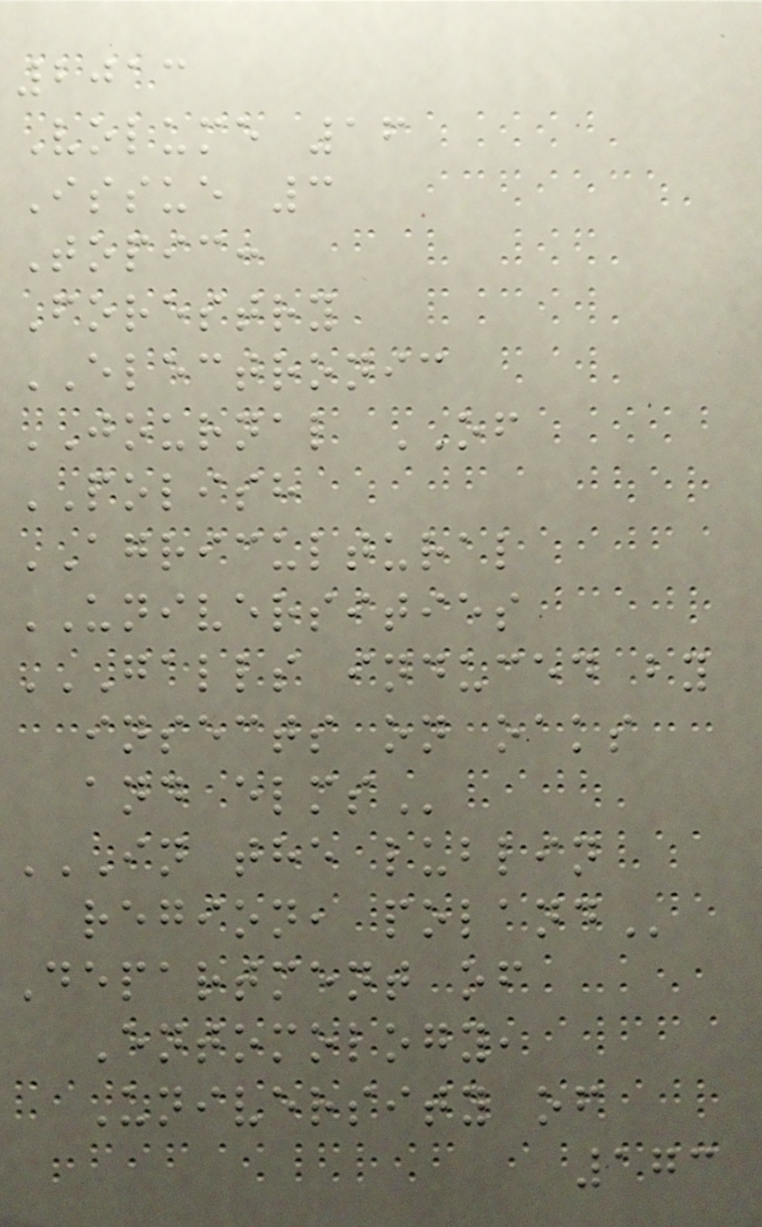2013
Volume 16
Issue 3
Topic:
Forestry
ELECTRONIC
JOURNAL OF
POLISH
AGRICULTURAL
UNIVERSITIES
GALLS INDUCED BY
INSECTS ON OAKS
AND ELMS
IN THE LUBLIN
REGION, POLAND
Department of
Entomology,
University of
173
